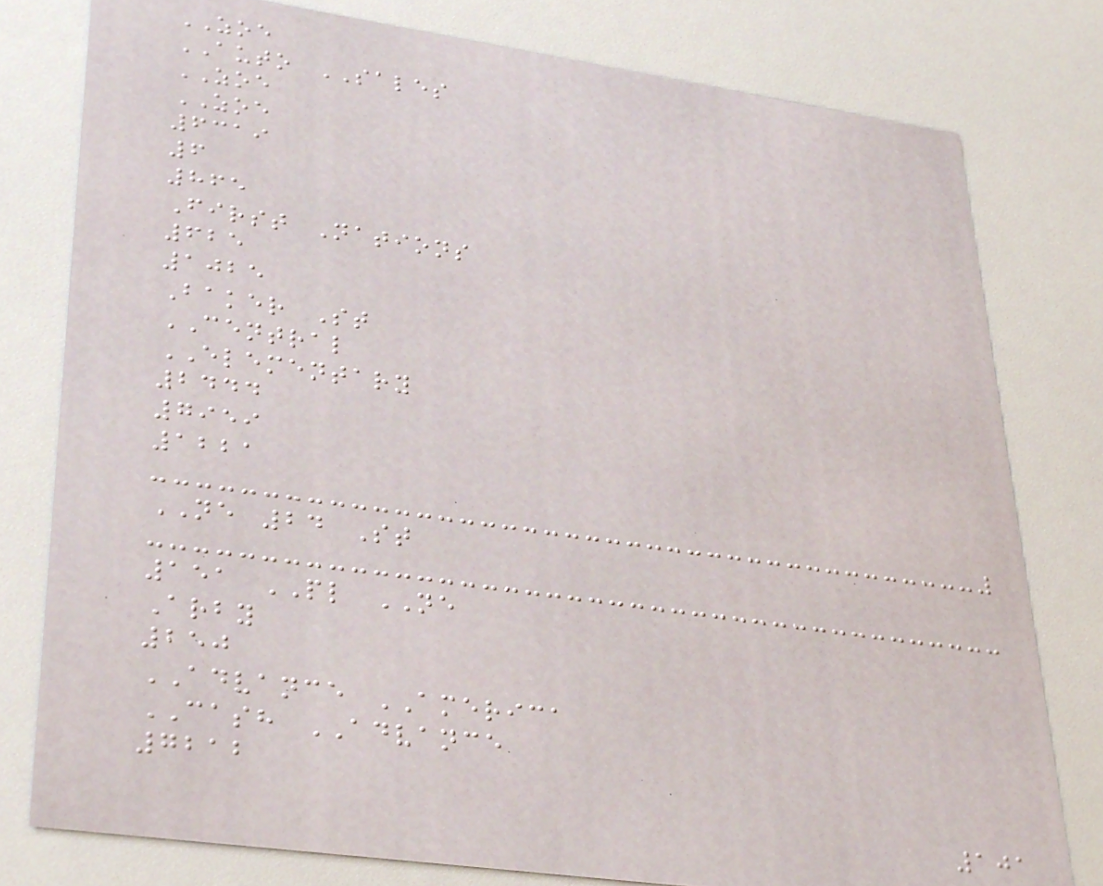ZOE
AUTO SALES
ZOE
ZOE
6319
6
865
First Nations
625
1025
Baker St
CENTRAL
ELEMENTARY
2444
7959
1221
NE 24 St
151 PL NE
Arby
250
ADVANCE AMERICA
CASH ADVANCE
7212
101
